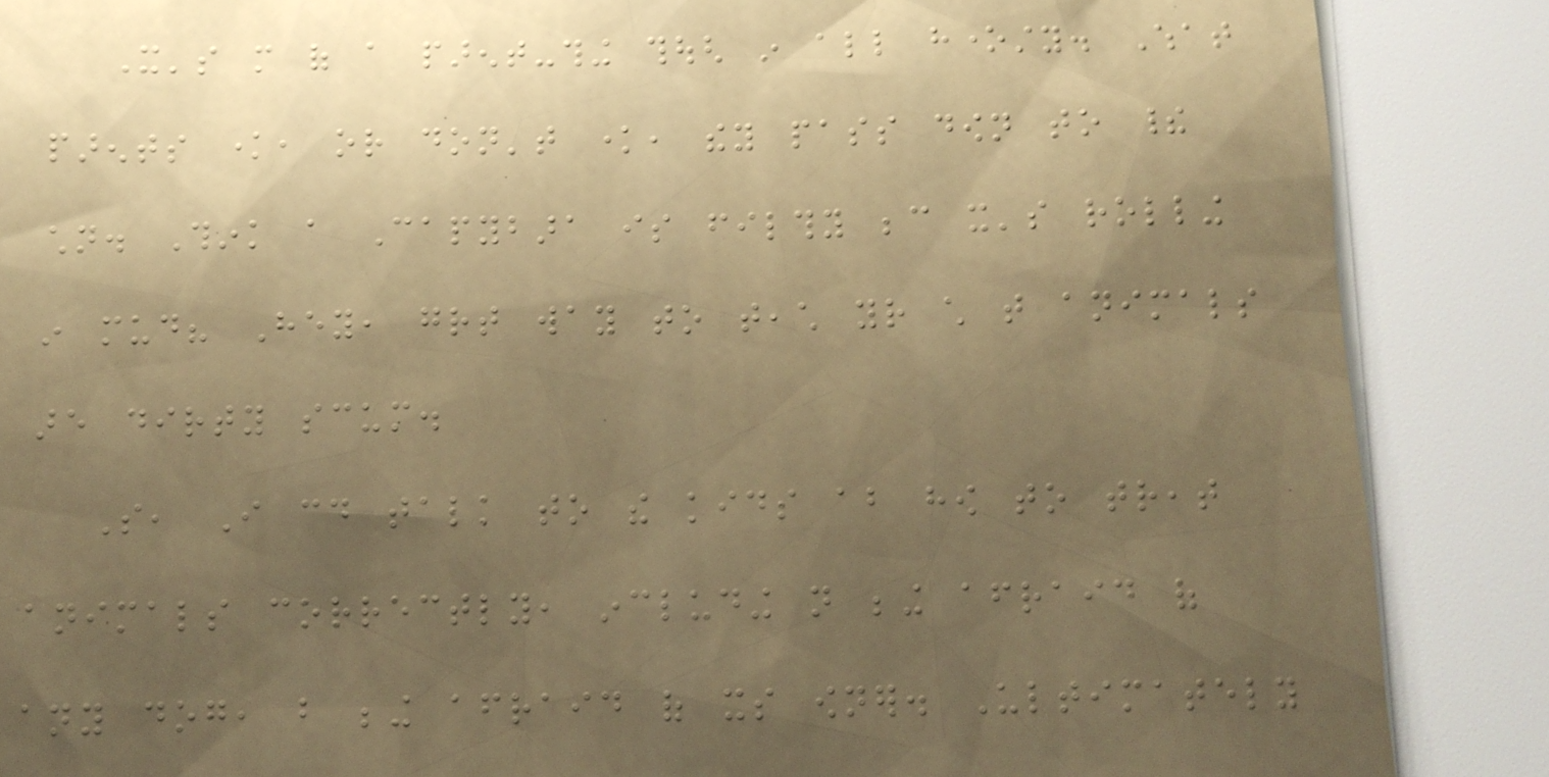It's more of a parent-thing though in all honesty. What
parents know, or don't know, they pass down to their
children. Think a Capybara is filthy because it's rolling
in mud? Hey, great way to teach your child that animals
are dirty scum.
So, I could talk to the kids about how to treat
animals correctly, including not being afraid of
any dog, but being afraid of its owner. Ultimately
